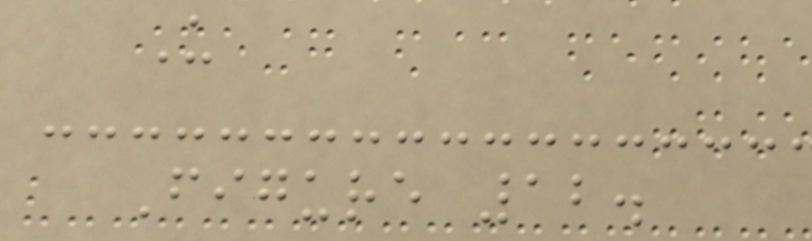U
Figure 12.
